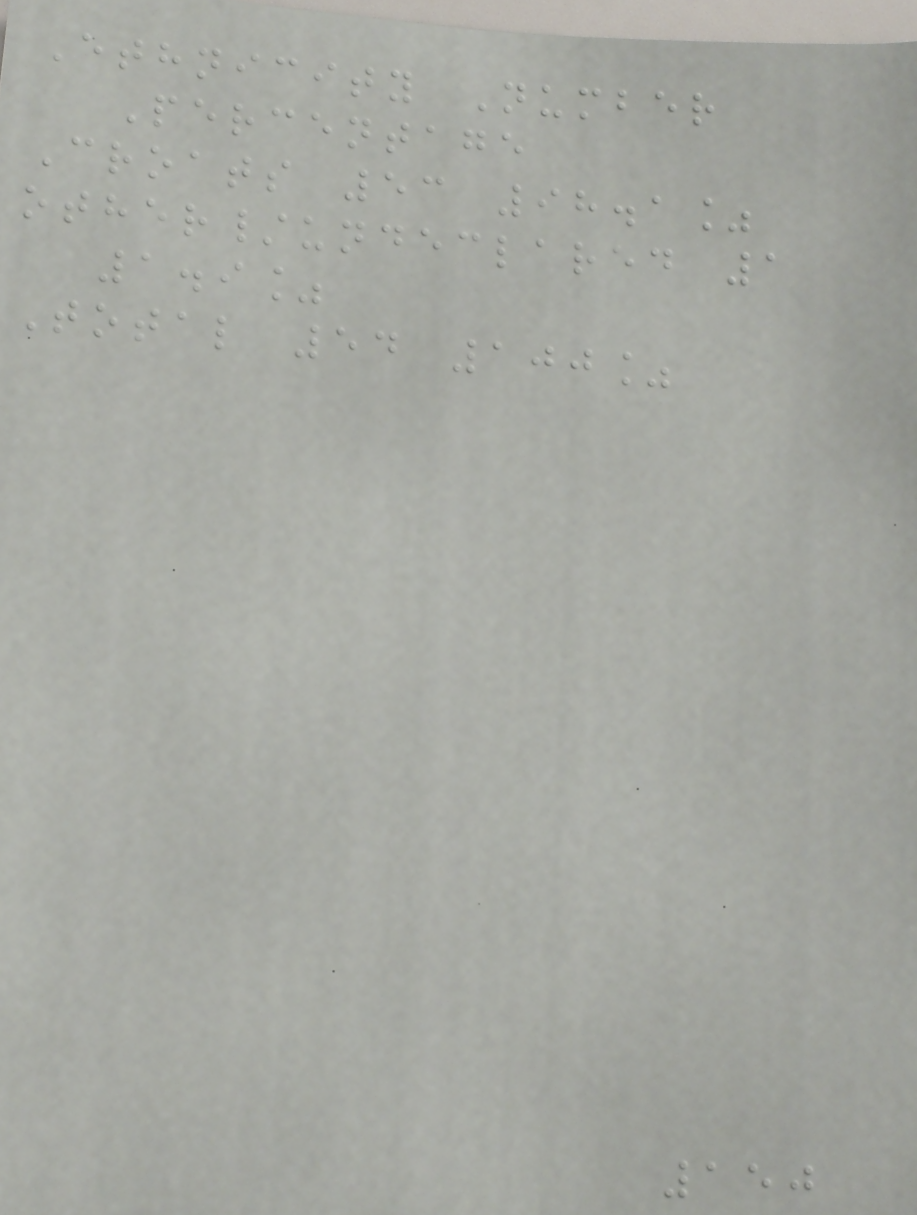Ethnicity Number
Percentage
Croats 53 98.1%
other/undeclared 1
1.9%
Total 54 100%
150
